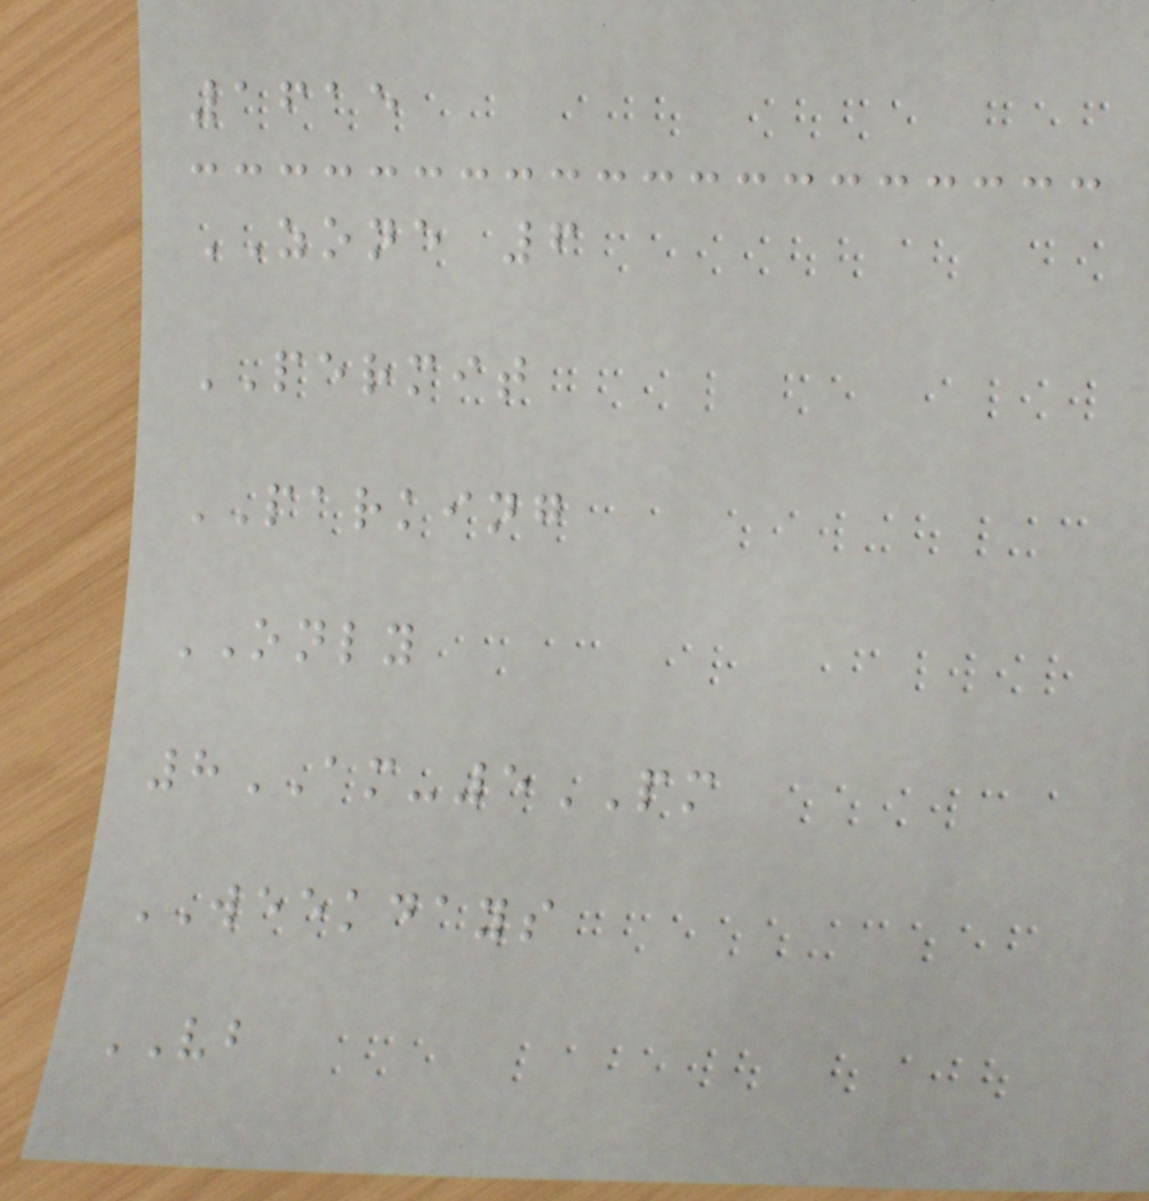1615
ZONE 6
PERMIT
PARKING
ONLY
8AM-5PM
WEEKDAYS
VB
